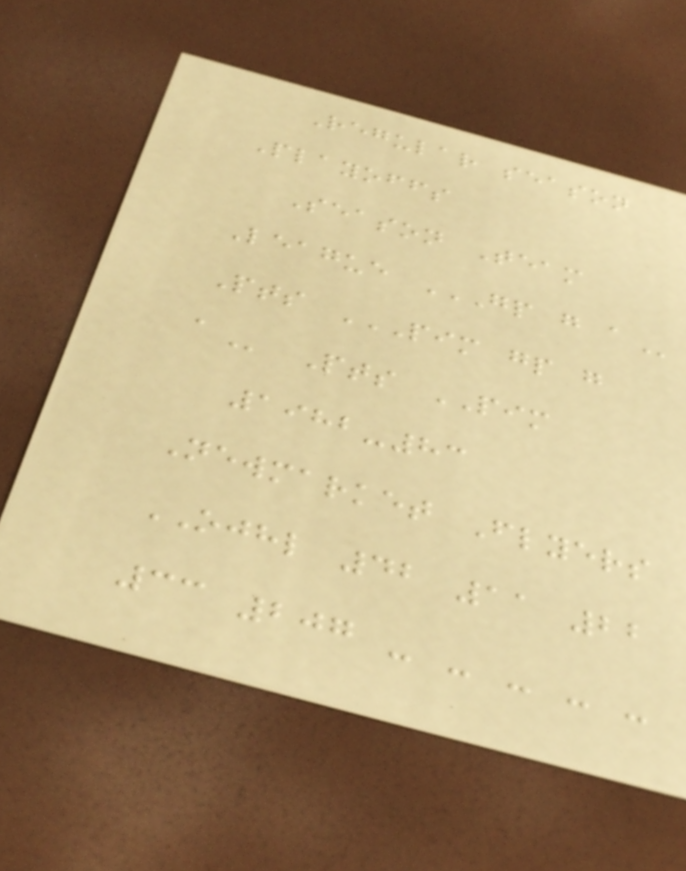Regular season
Playoffs
Season Team
League GP G A
Pts PIM GP G
A Pts PIM
1982-83
Newmarket Flyers
OJHL 42 11 22
33 207 - - - - -
